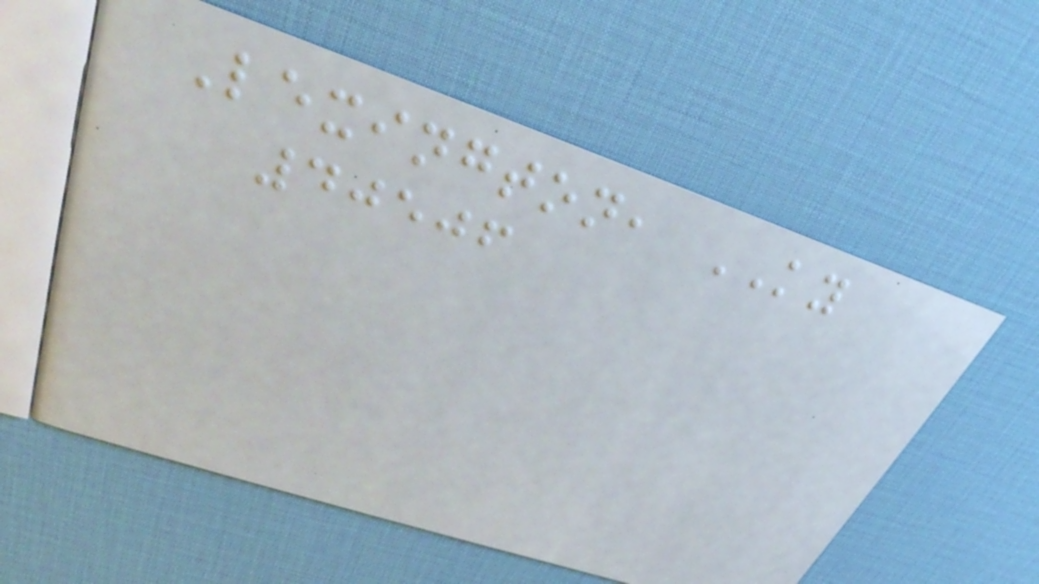Lexington, KY
40506
